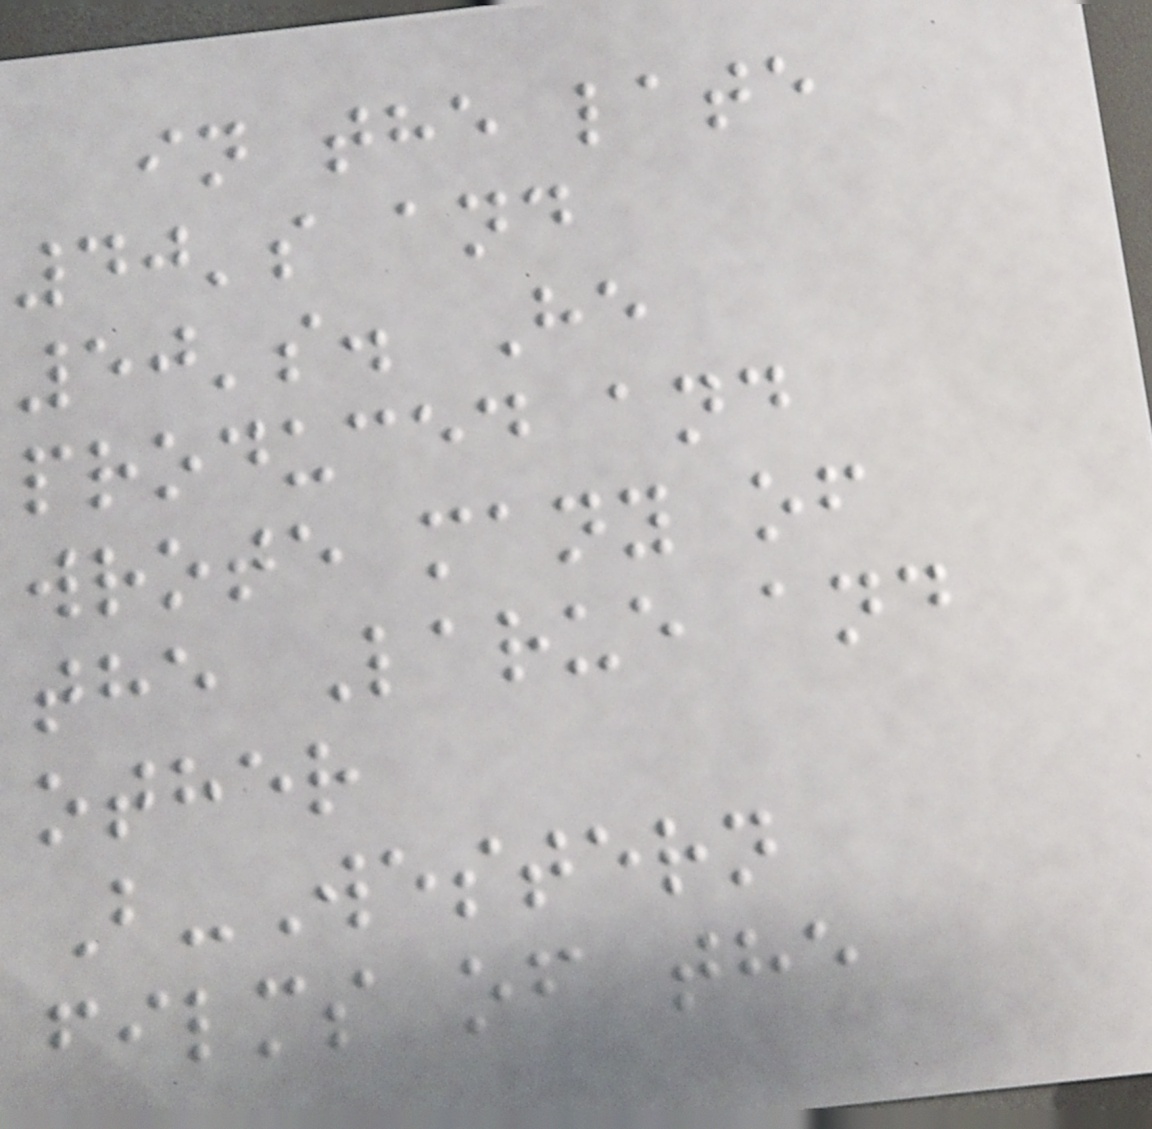in the late
40's and
50's. He
produced and
wrote many of
the Larue and
other
B-Western
films of the
